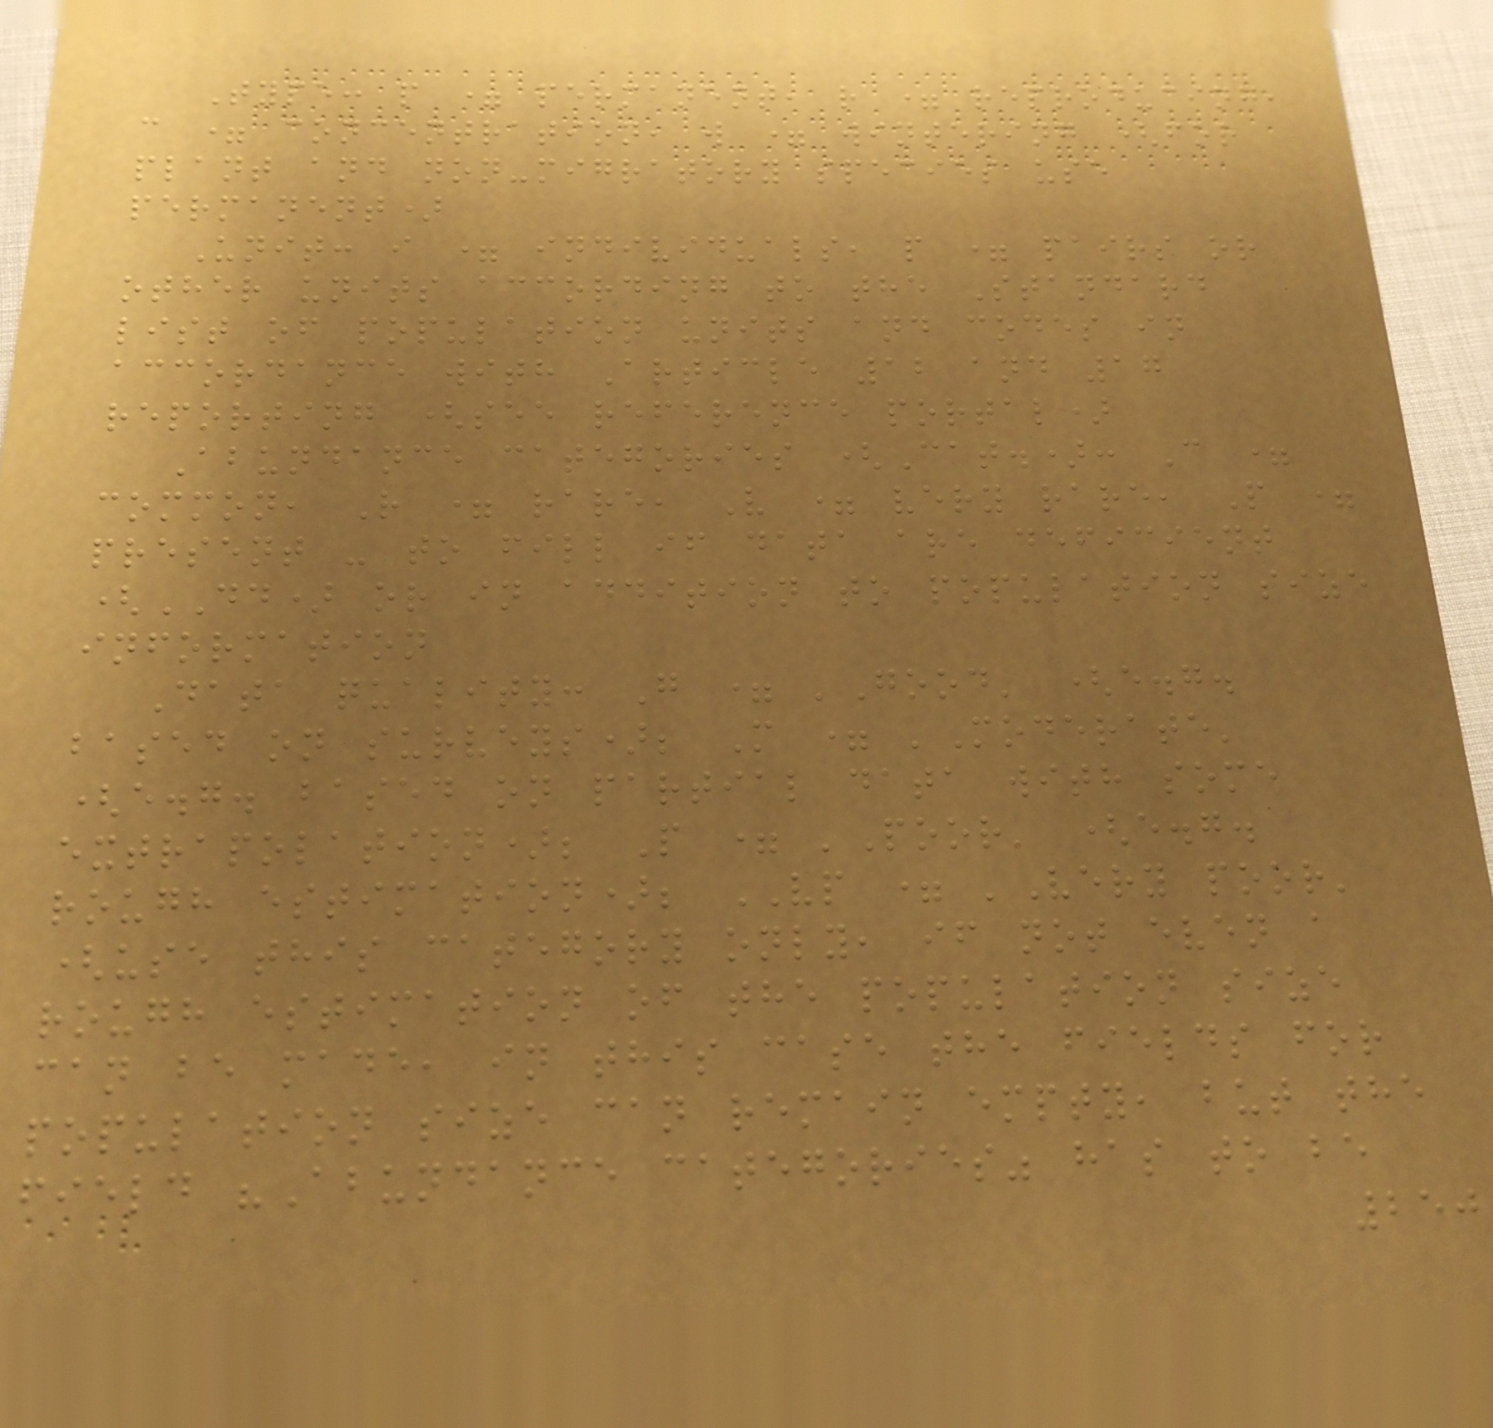Type: p = permanent, r = reproducing,
c = concentration, w = wintering (for
plant and non-migratory species use
permanent)
Unit: i = individuals, p = pairs or
other units according to the Standard
list of population units and codes in
accordance with Article 12 and 17
reporting (see reference portal)
Abundance categories (Cat.): C =
common, R = rare, V = very rare, P =
present - to fill if data are deficient
(DD) or in addition to population size
information
Data quality: G = 'Good' (e.g.
based on surveys); M = 'Moderate'
(e.g. based on partial data with some
extrapolation); P = 'Poor' (e.g.
rough estimation); VP = 'Very poor'
(use this category only, if not even a
rough estimation of the population size
can be made, in this case the fields for
population size can remain empty, but the
field "Abundance categories" has to be
250
